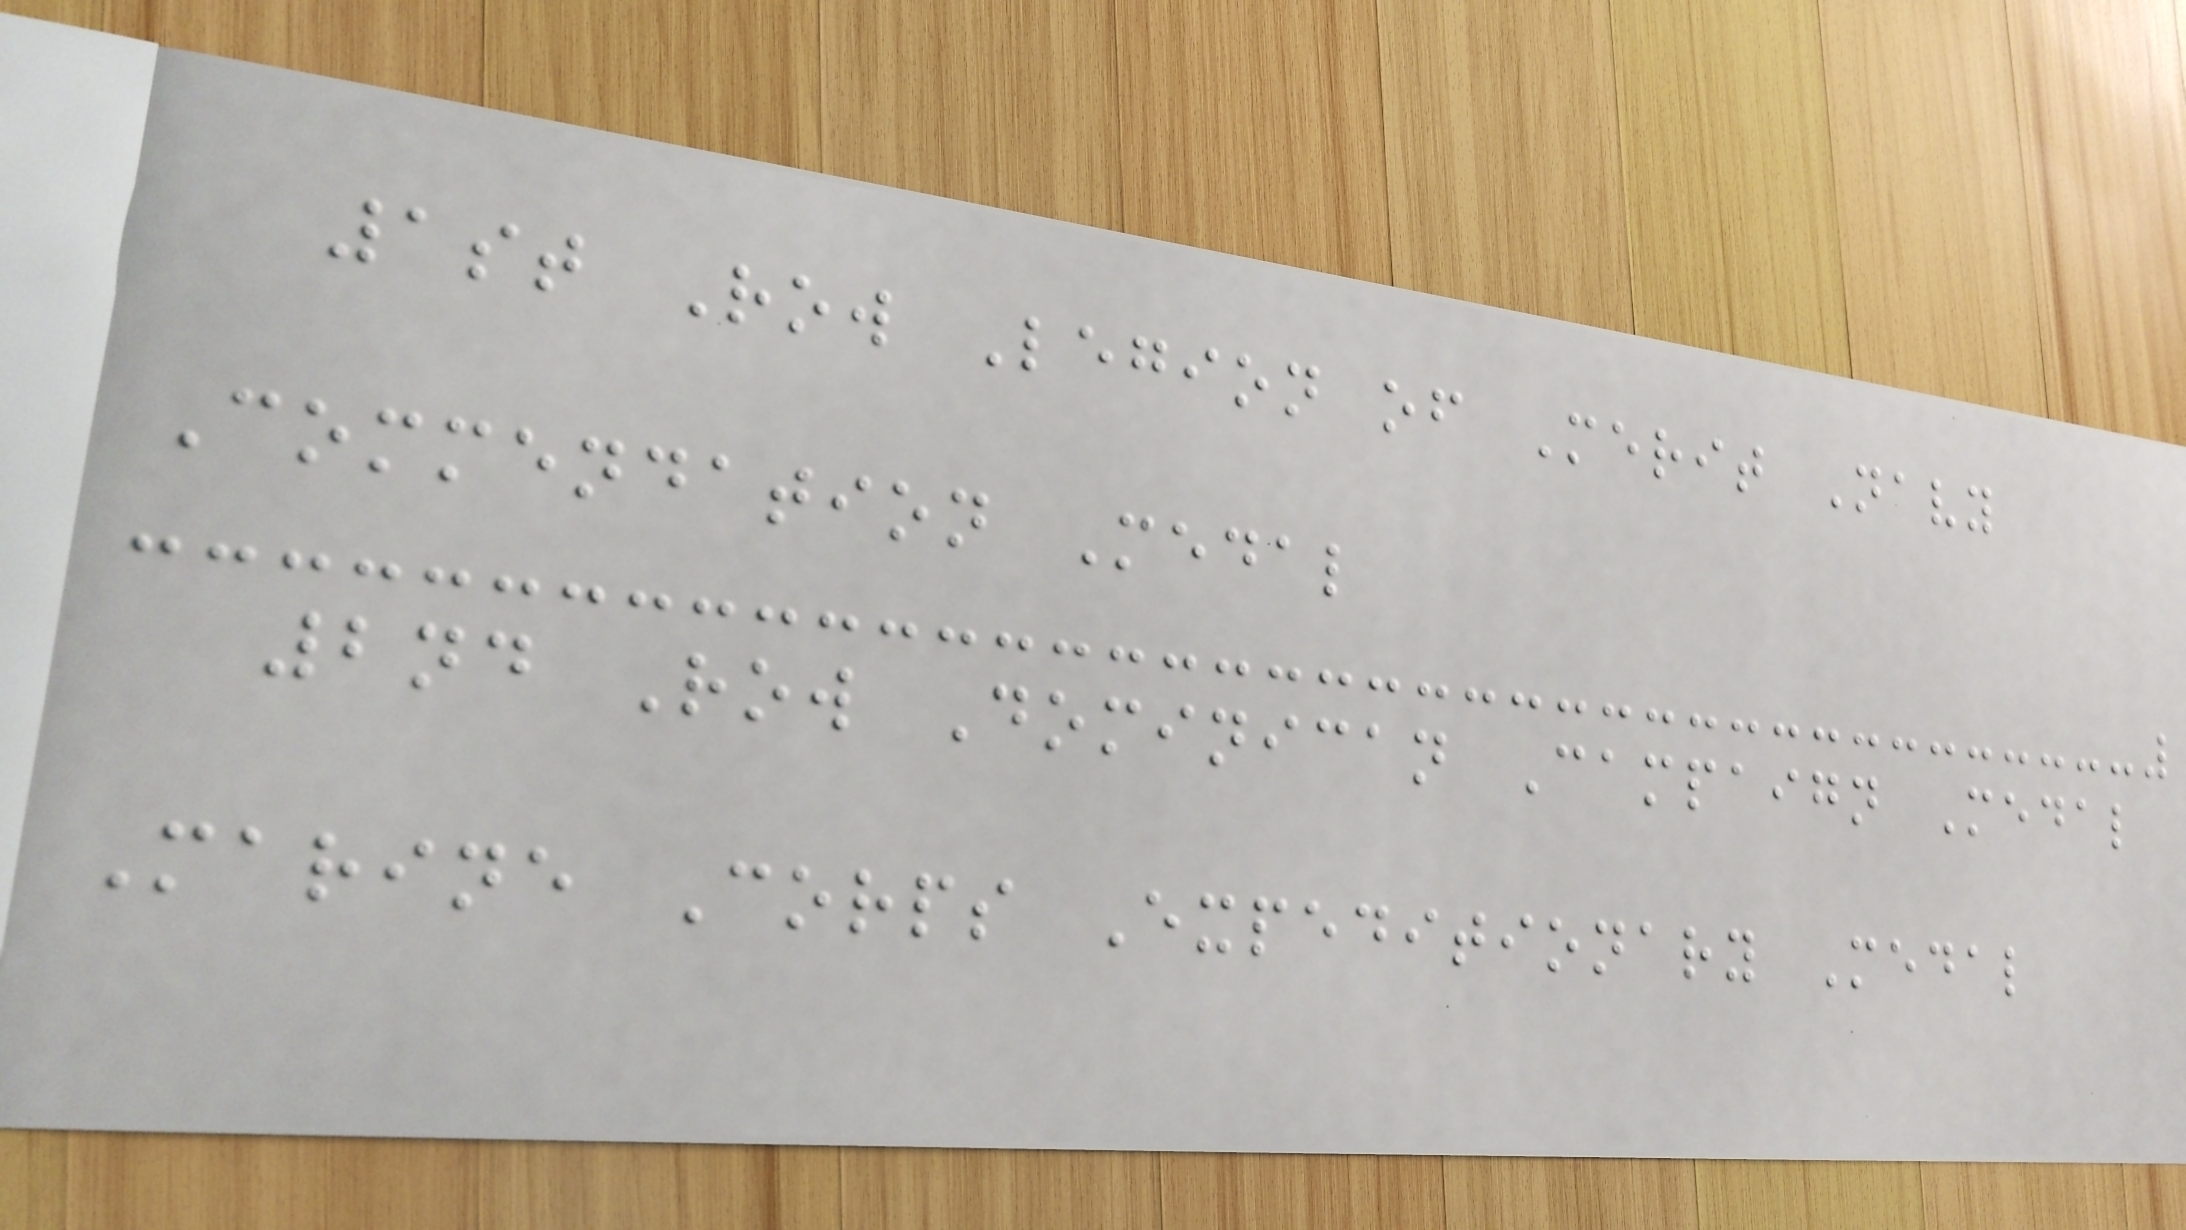1st Row Legion of Merit Navy
Commendation Medal
2nd Row Dominican Campaign Medal
Marine Corps Expeditionary Medal
